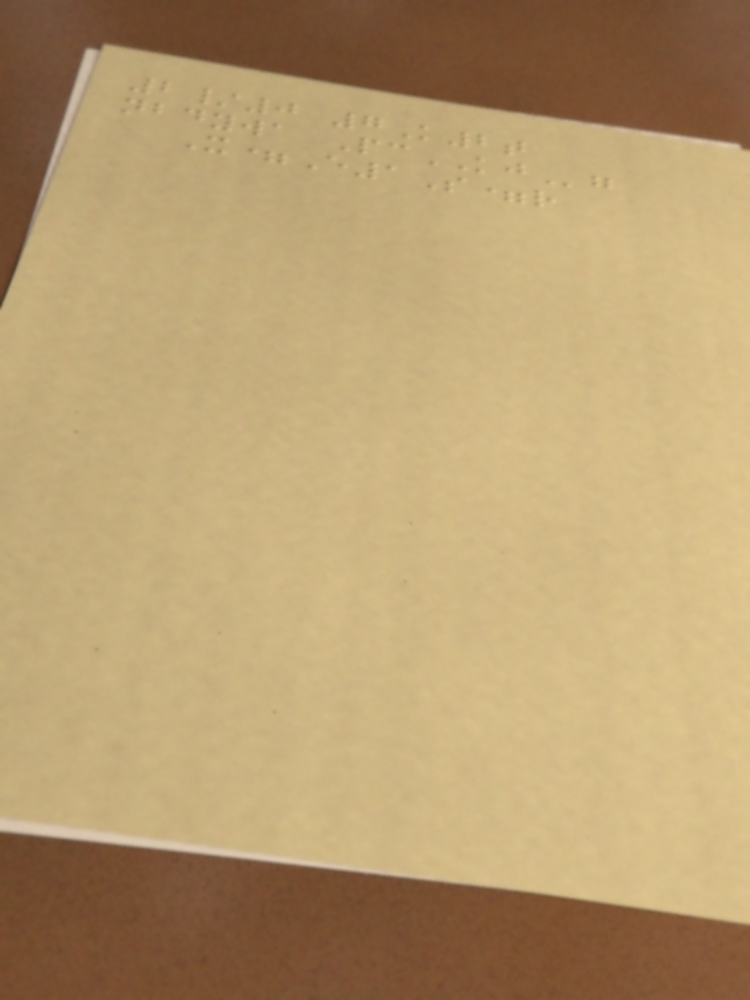2/0 7K2t
nbdywa PcKJg
X=E1S=r
